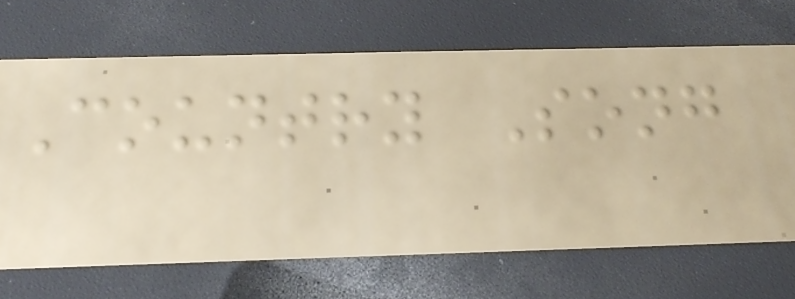Country Song
